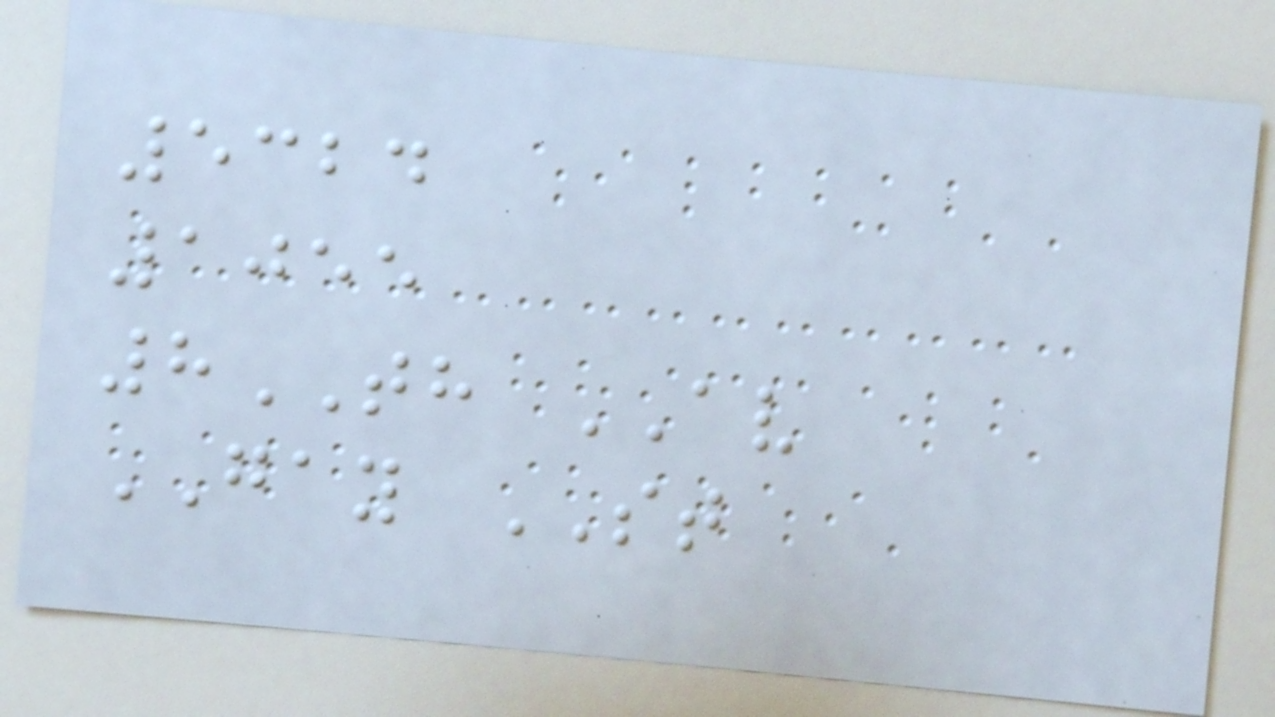5324
1055
8TH AV
GAY ST
